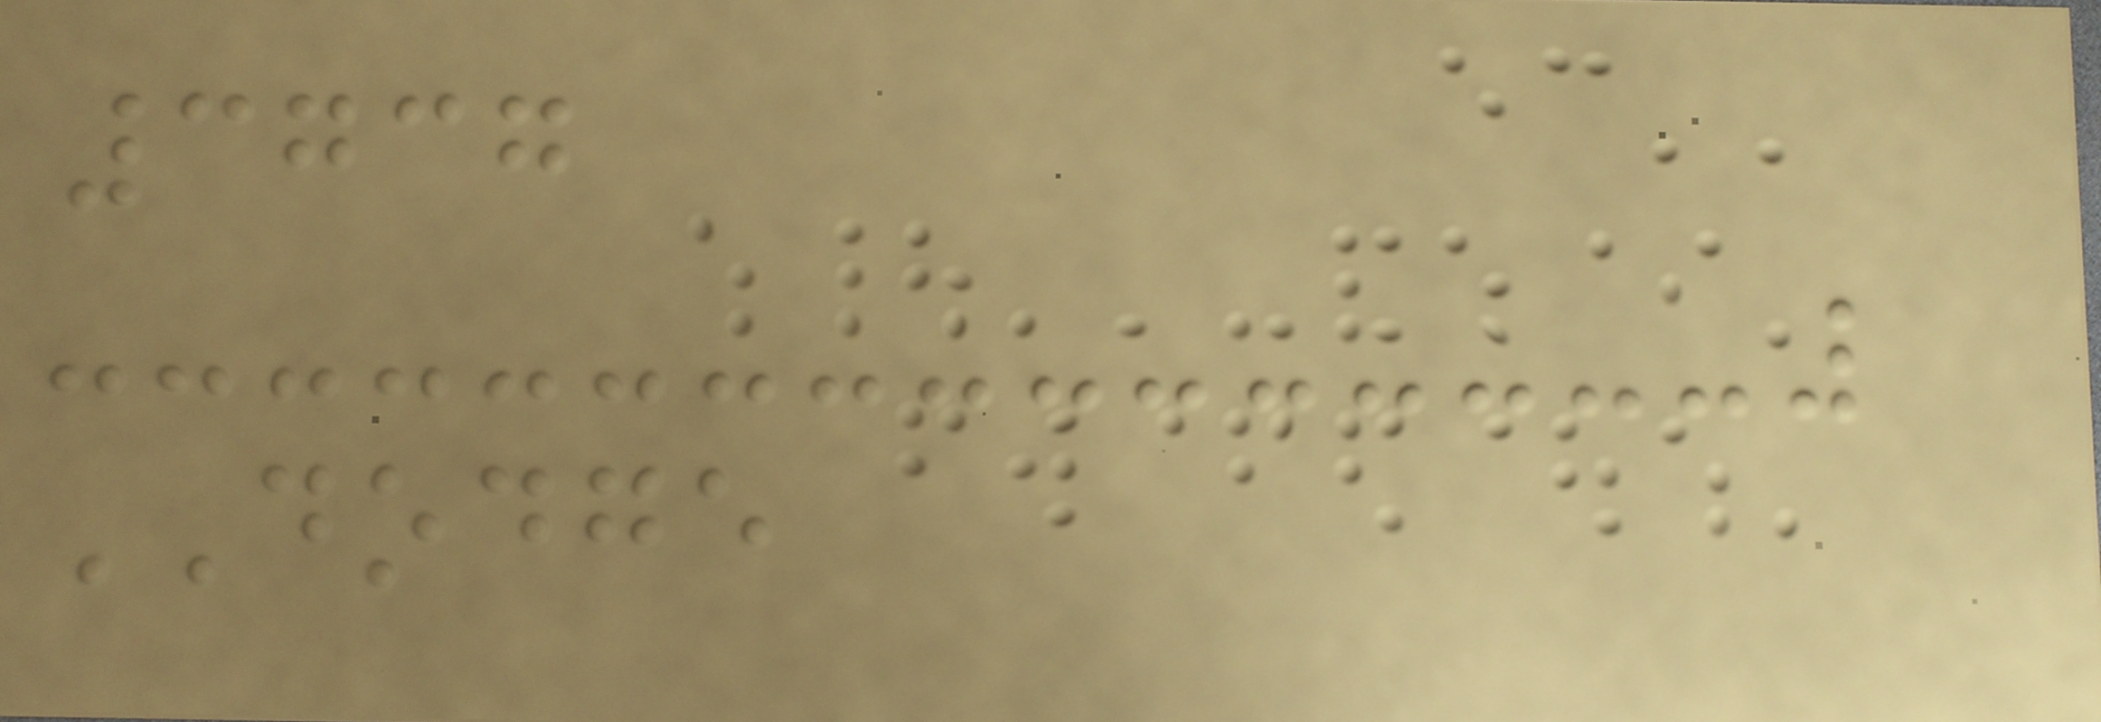3737
DODGE
